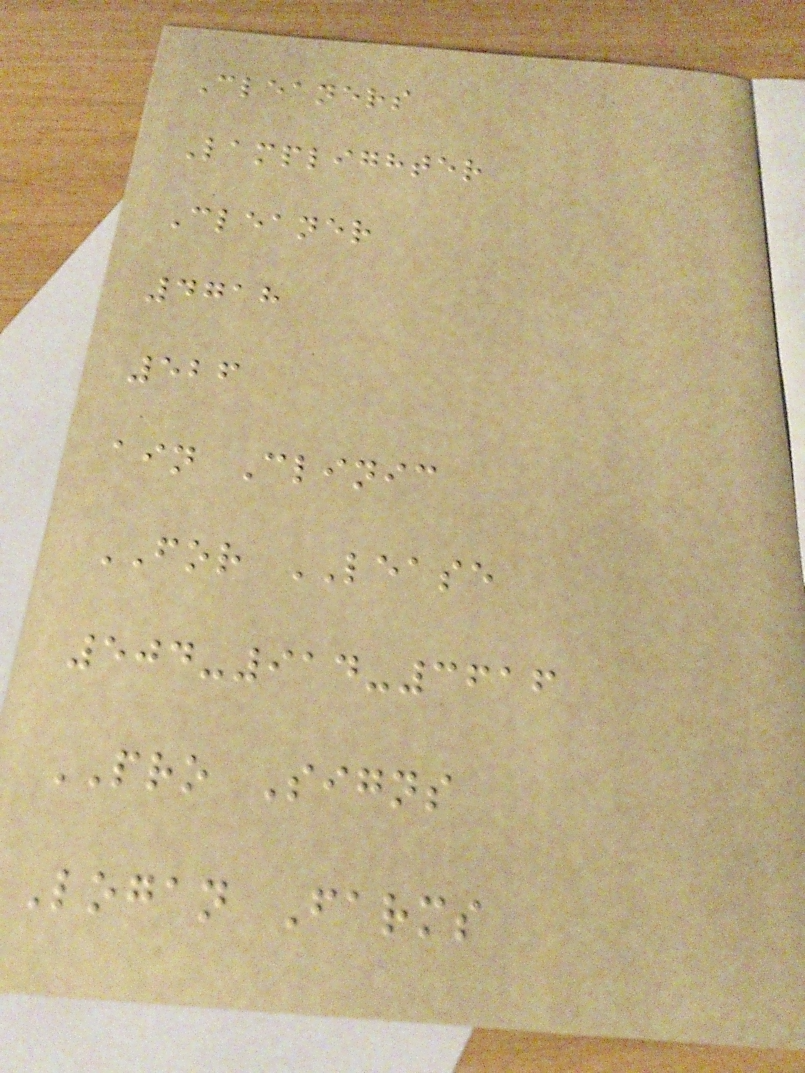Cleaners
Lamplighter
Cleaner
4718
526
ain Clinic
FOR LEASE
504-914-3616
PRO Signs
Logan Farms
